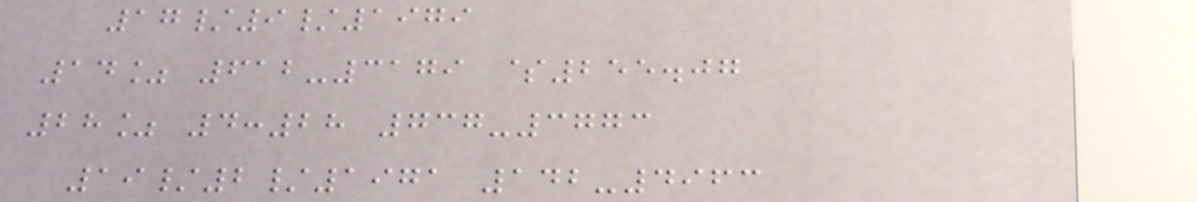17/9/1979
14% 612-3179 $255.07
28% 4:28 737-3773
19/2/1971 142-4963
